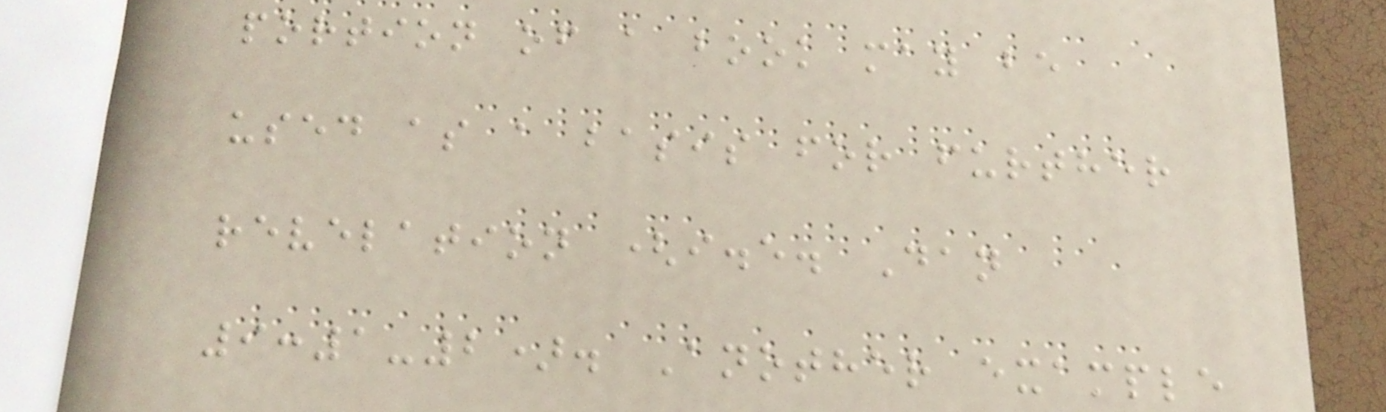portion of a book may be
used as a basis for further
revelation (i.e. Dan
9:1-2). Another example
